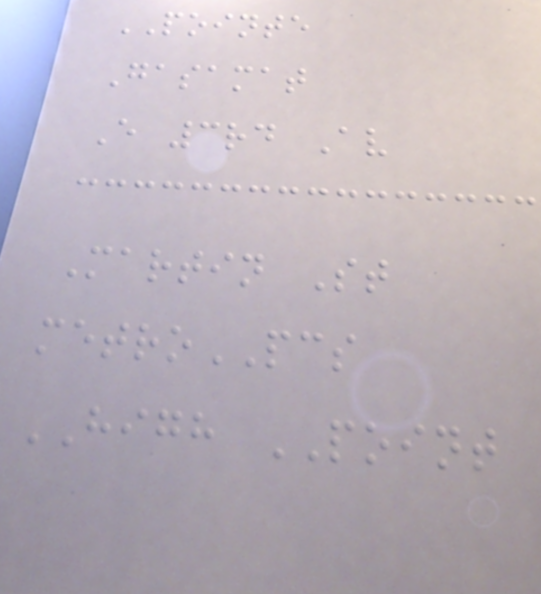POINTE
Gasamat
E 3rd Av
Martin St
metroPCS
HIGH POINT
